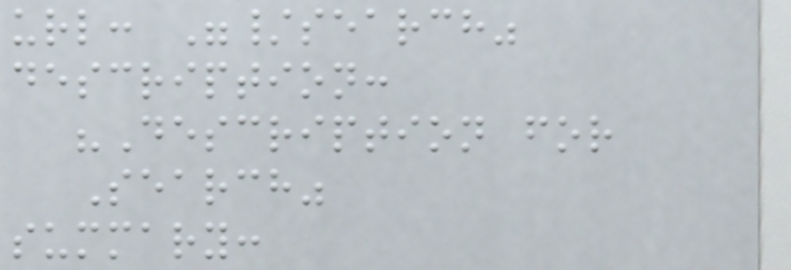url: "/search"
description:
"Description for
Search"
summary:
